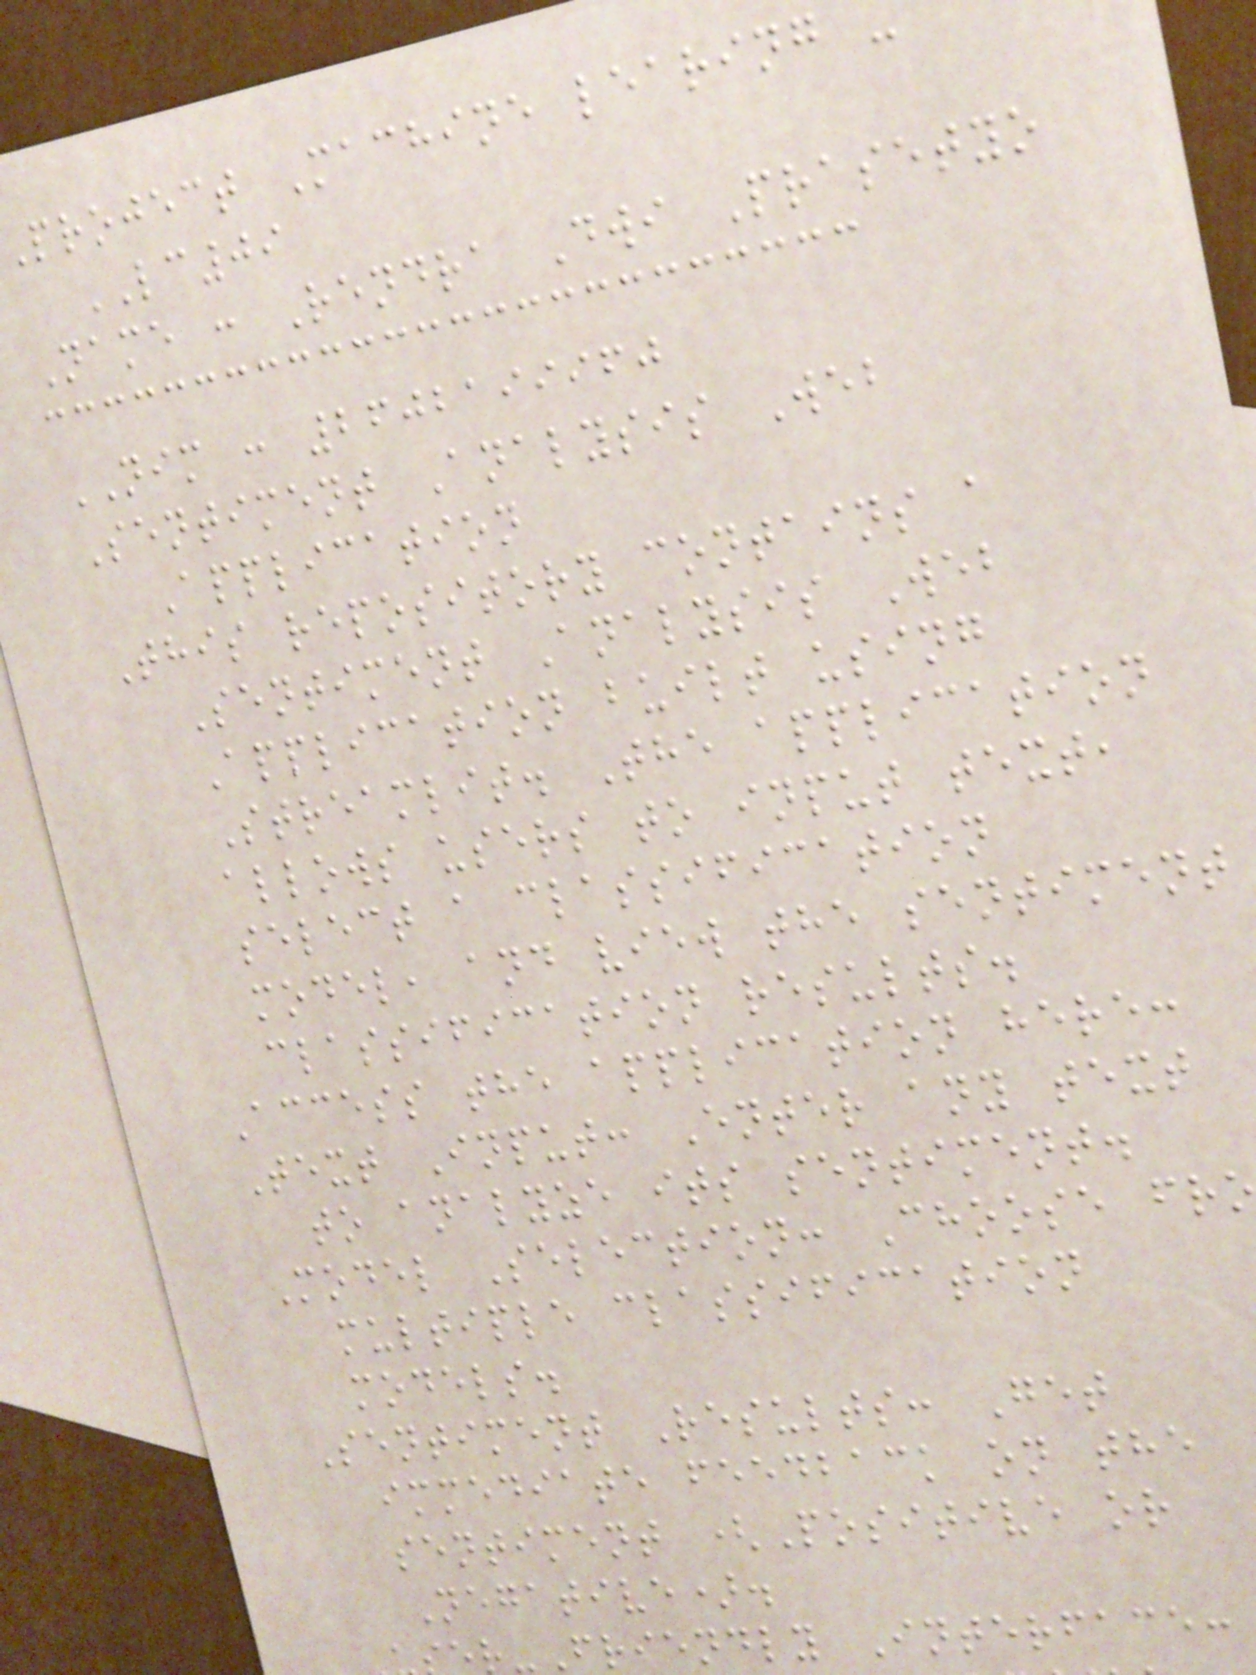project Machine learing
LC09
Name : Rendra Dwi Prasetyo
NIM : 2602199960
Sentiment Analysis Web
Application
This repository contains a
Sentiment Analysis Web
Application built using
Streamlit. The application
allows users to input text,
select a classification
model, and view the sentiment
classification results.
Access the application here:
Text Input: Enter any text
to analyze its sentiment.
Model Selection: Choose fr
multiple classification
models.
Sentiment Results: Get
immediate feedback on the
sentiment (Positive or
Negative).
r-Friendly Interface:
